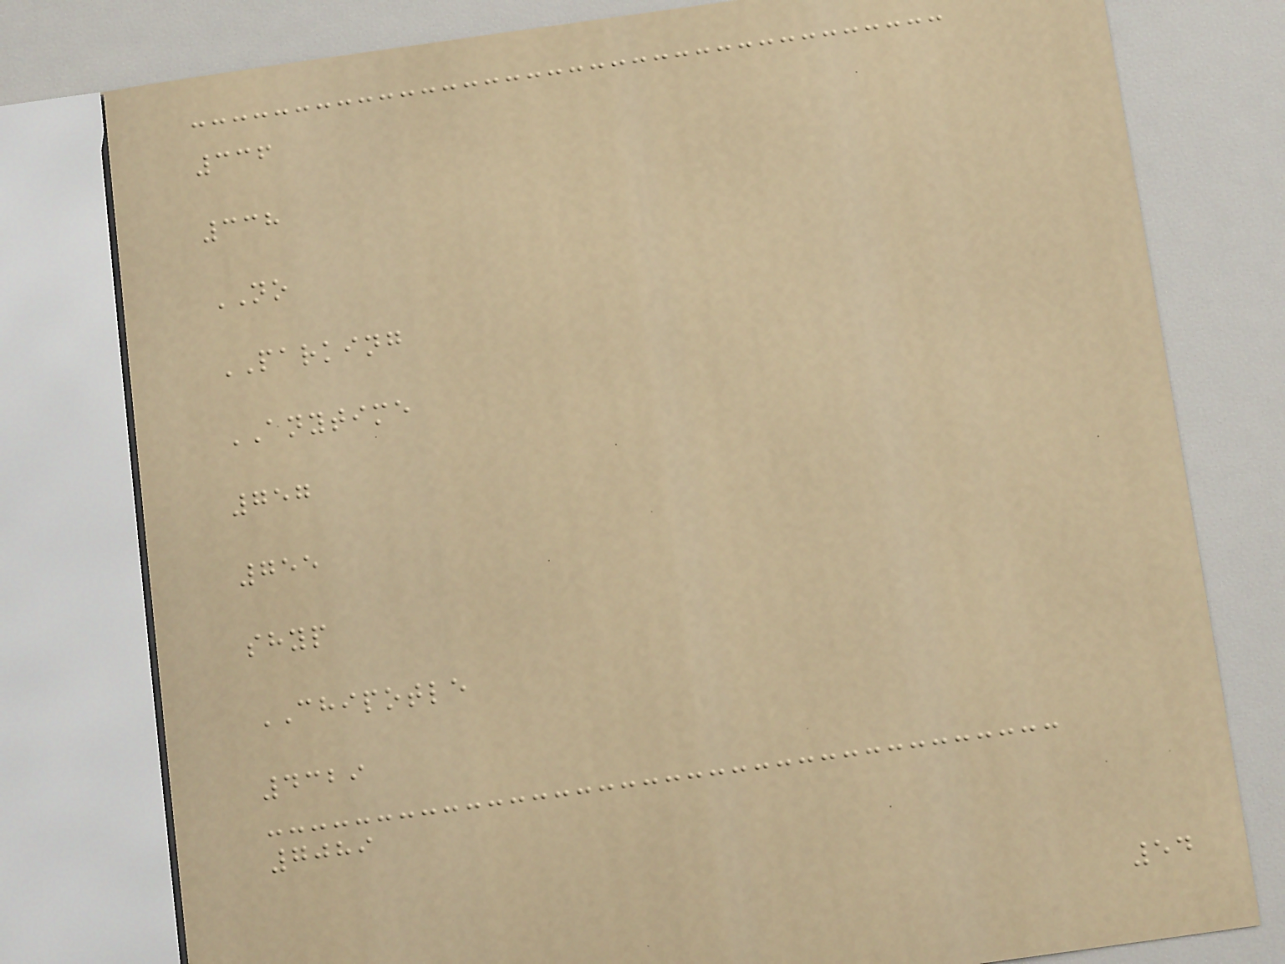336
338
NO
PARKING
ANYTIME
757
755
shyp
CHIPOTLE
4329
7089
54
